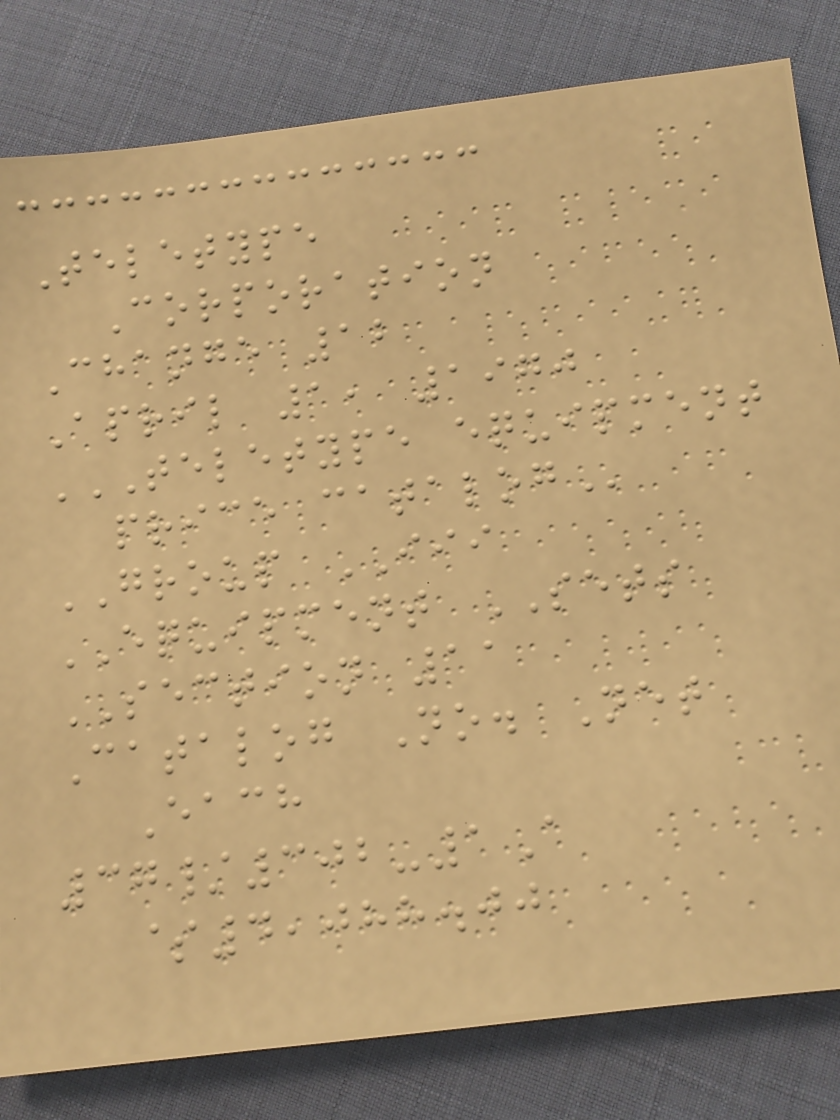Teletype
Corporation
Change 12
April 1, 1970
TELETYPE EQUIPMENT
PRICE CATALOG
GROUP III
EQUIPMENT SETS
SECTION 11
Catalog No. Net
Each
37/302-1A
$4,088.00
